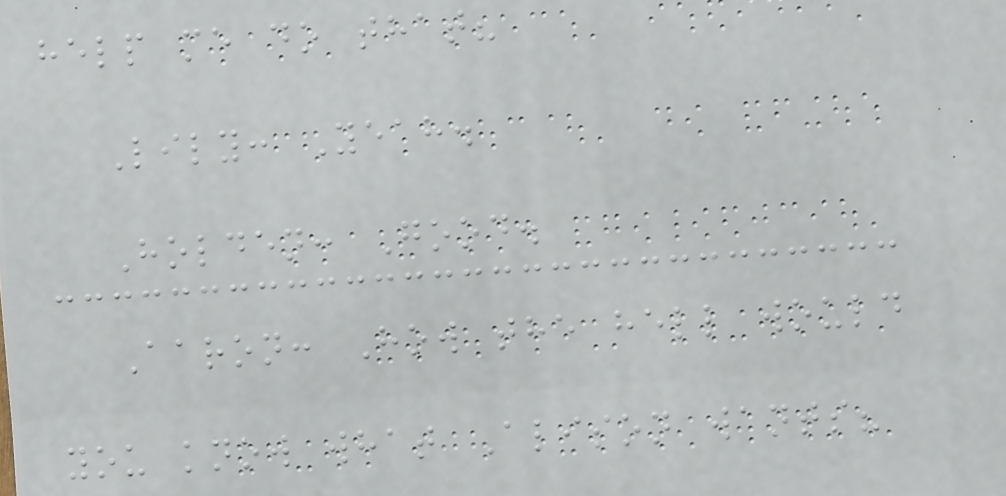help me do that?
Lily: Yeah.
Holden: Good.
Aaron: How the hell would
you know what Alison wants?
